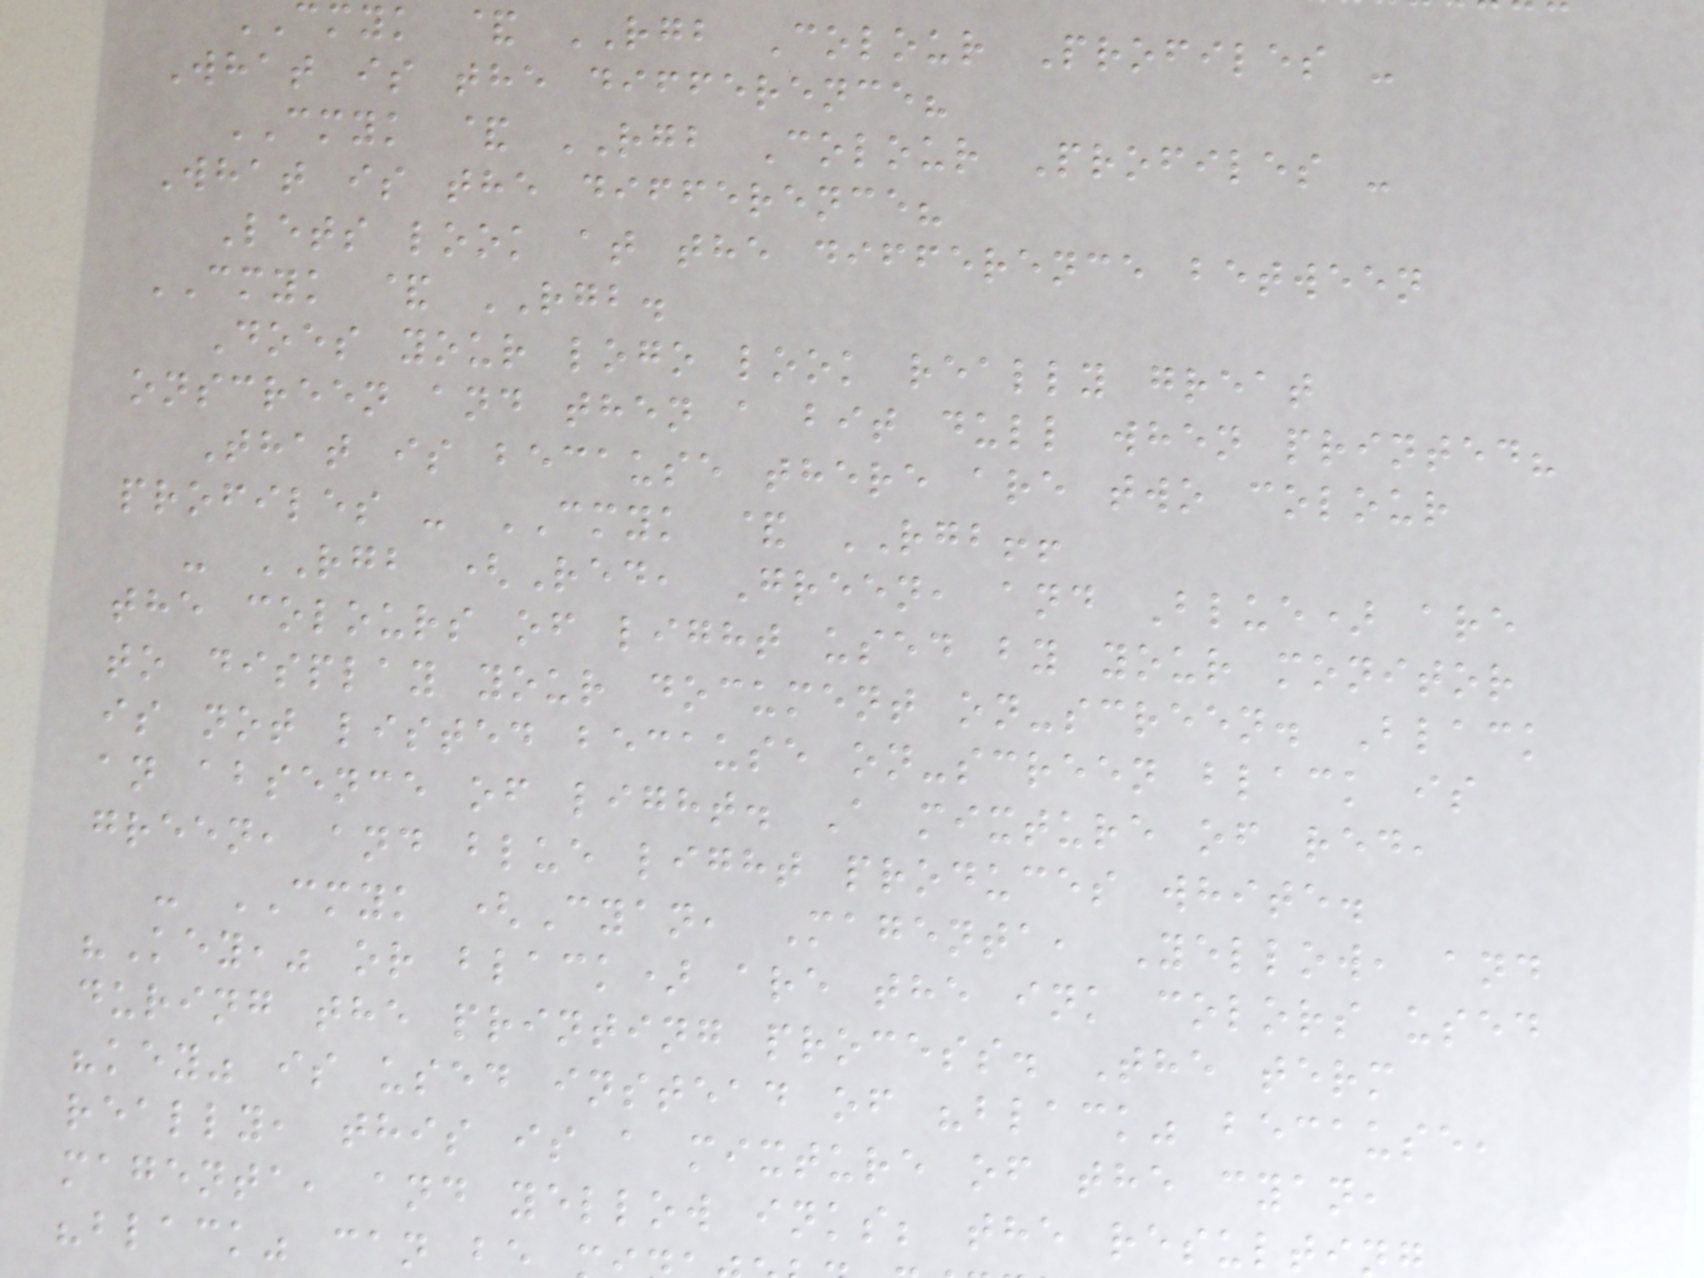cmyk & RGB Colour Profiles -
What is the difference?
CMYK & RGB Colour Profiles -
What is the difference?
Lets look at the difference between
CMYK & RGB.
Does your logo look really great
onscreen and then a bit dull when printed?
That is because there are two colour
profiles - CMYK & RGB!!
- RGB (Red, Green, and Blue) are
the colours of light used by your monitor
to display your document on-screen. Black
is not listed because on-screen black is
an absence of light. A mixture of red,
green, and blue light produces white.
- CMYK (Cyan, Magenta, Yellow, and
"Key," or black) are the ink colors used
during the printing process. The term
"key" is used instead of "black" because,
really, this is a mixture of the cyan,
magenta, and yellow inks; the resulti
"black" can be
